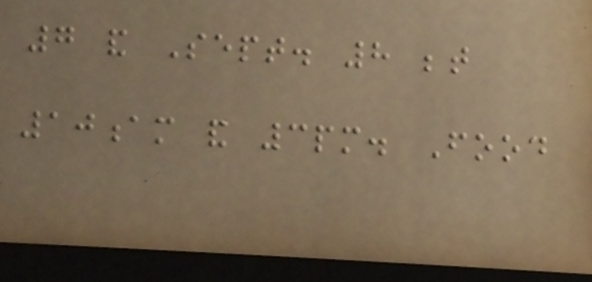7 and Sept. 8 between
10am and 3pm. Food
